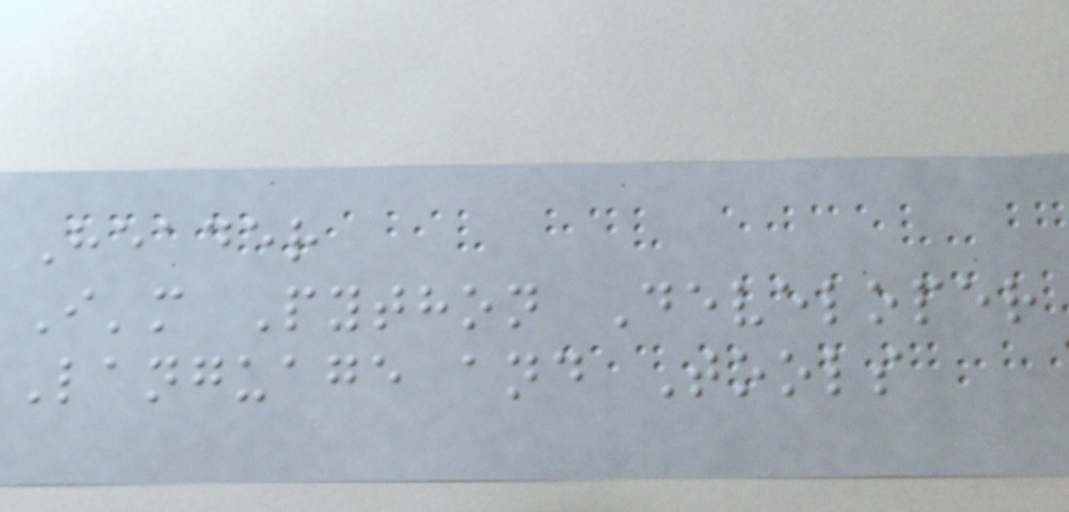Header
I'm Python Developer
Language and Tools
